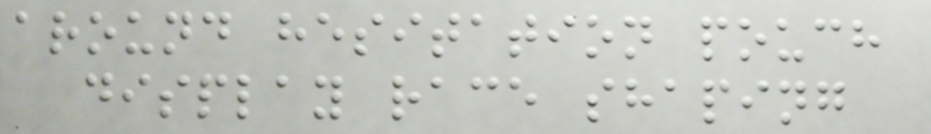around hesitation pouch
display race shaping
